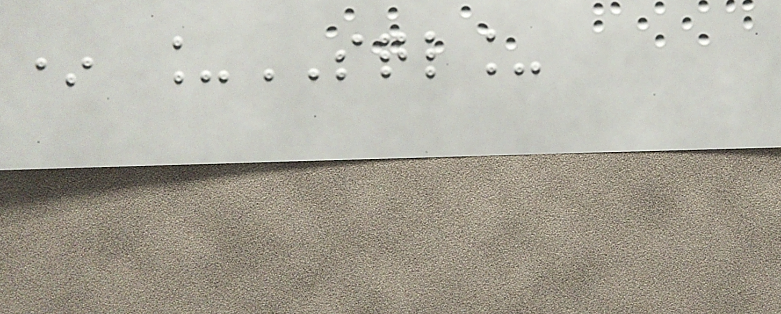* _SQL_
